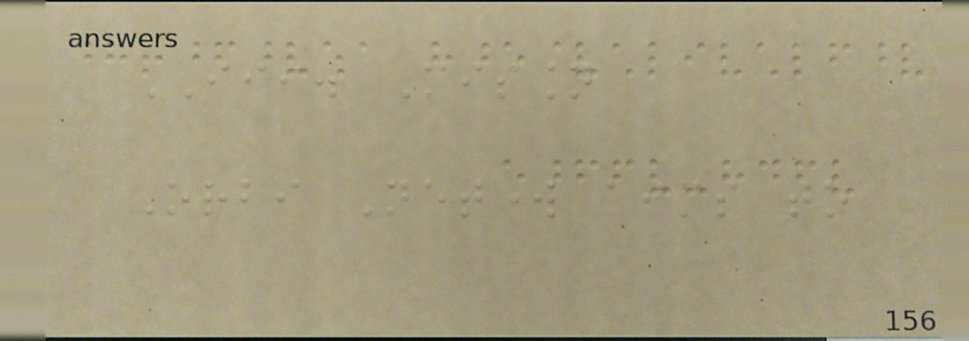III. Mission
Orbi Network aims to
